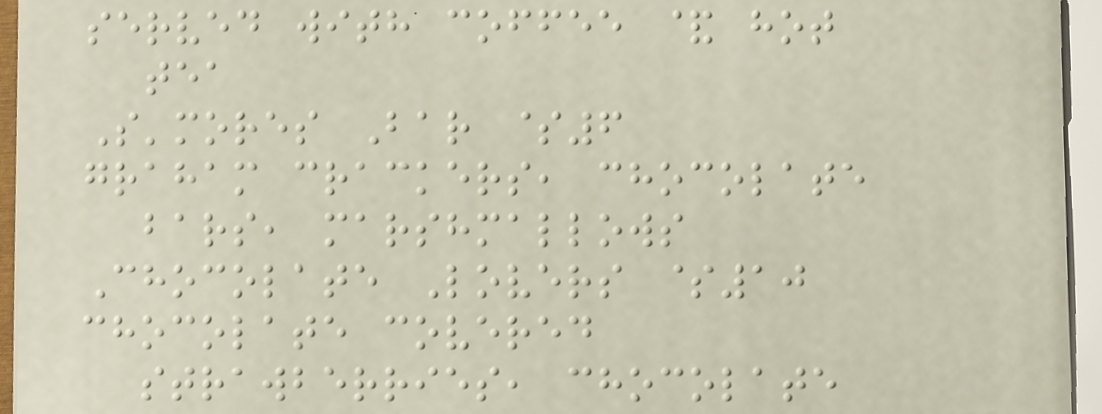served with coffee & hot
tea
S'mores Bar $6
graham crackers, chocolate
bars, marshmallows
Chocolate Lovers $10
chocolate covered
strawberries, chocolate
